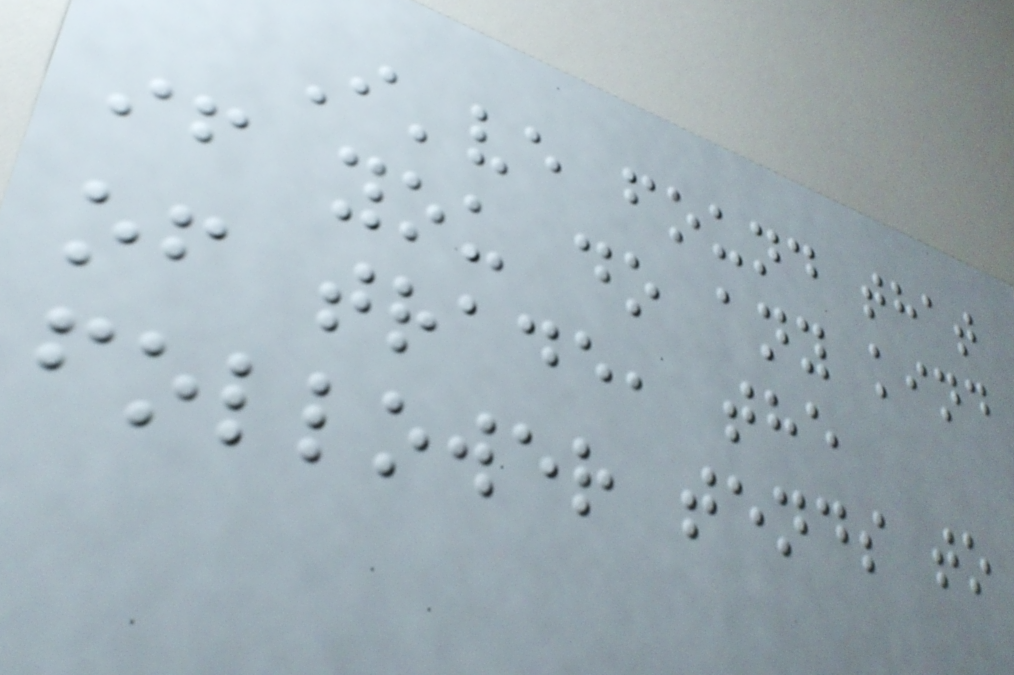I've found that
if you do any kind
of trade, the
follower tends to
